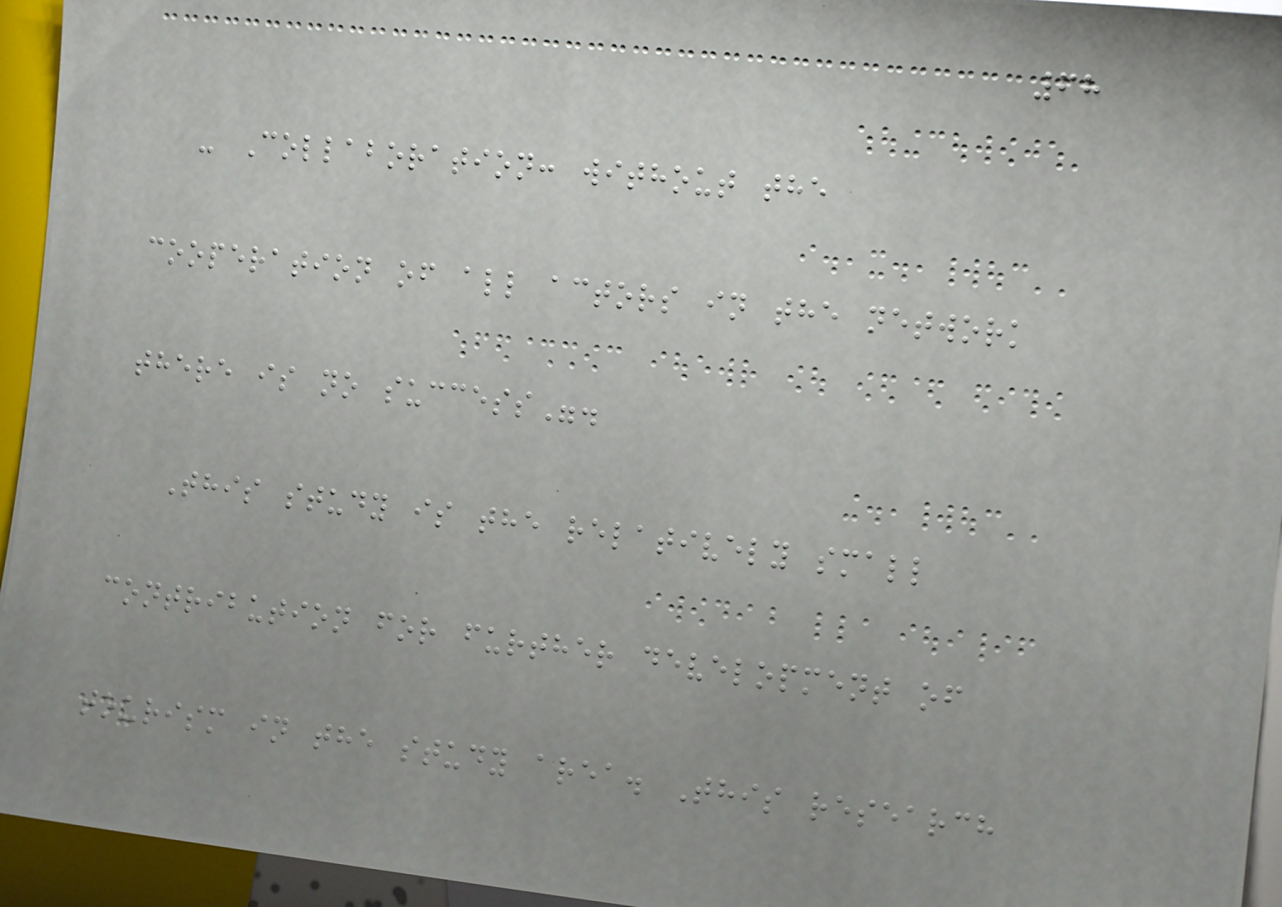68
- Collaboration: without the
cooperation of all actors in the network
there is no success".
This study is the relatively small
contribution for further development of
tourism in the study area. This research
